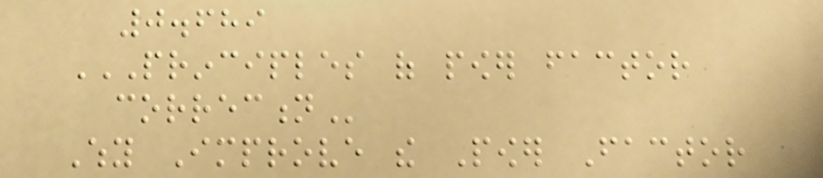0.689
PRINCIPLES OF POWER FACTOR
CORRECTION
Why Improve the Power Factor
